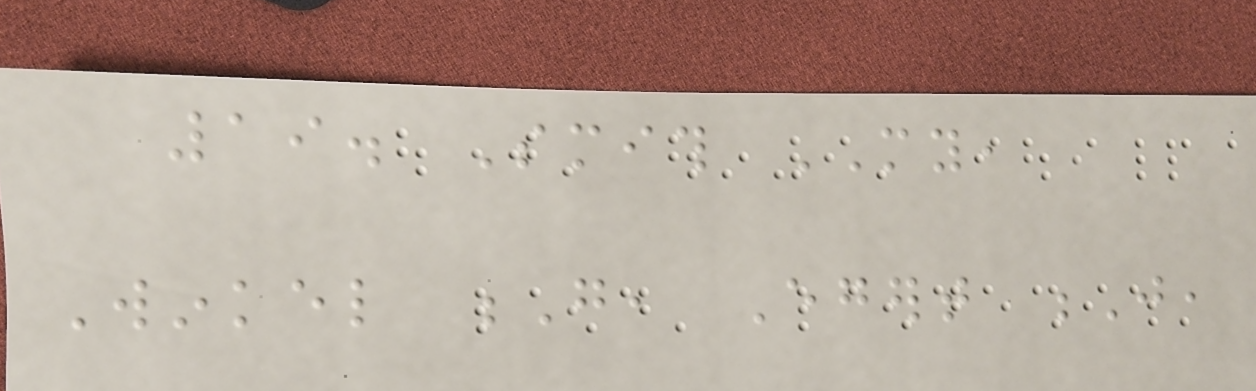19. Smith MY,
Winkel G, Egert J,
